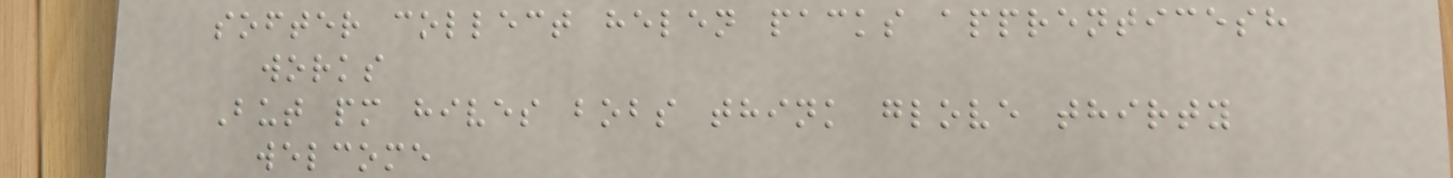softer collect helen packs apprenticesh
works
But pm hives bobs think glove thirty
welcome
